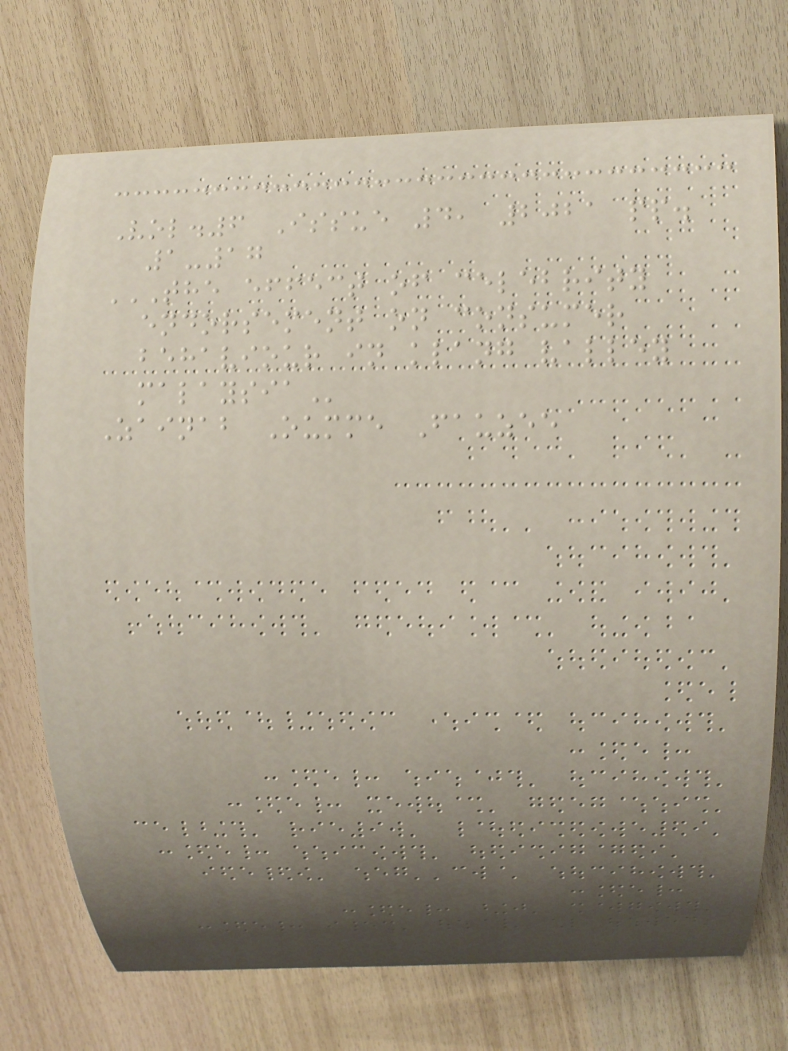Vol.6 Issue 4, 2021 pp.
1-17
THE EFFECT OF CELEBRITY
ENDORSEMENT ON CONSUMER
BEHAVIOUR IN KLANG VALLEY
MALAYSIA
Zainab Oumme Fauzee
